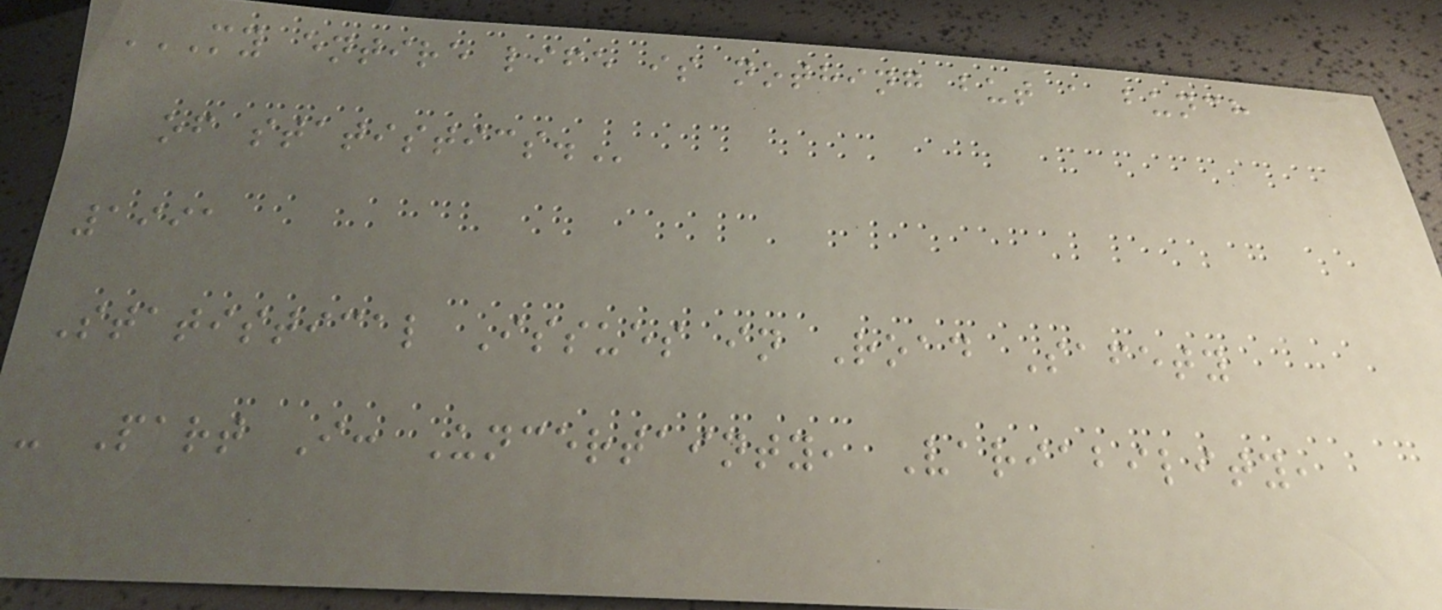MY ENTIRE LIFE IS NOTHING BUT A BUNCH
OF STATISTICS.
1991
Statistical Issues in Road Safety
- Part I: Uncertainty, Variability,
